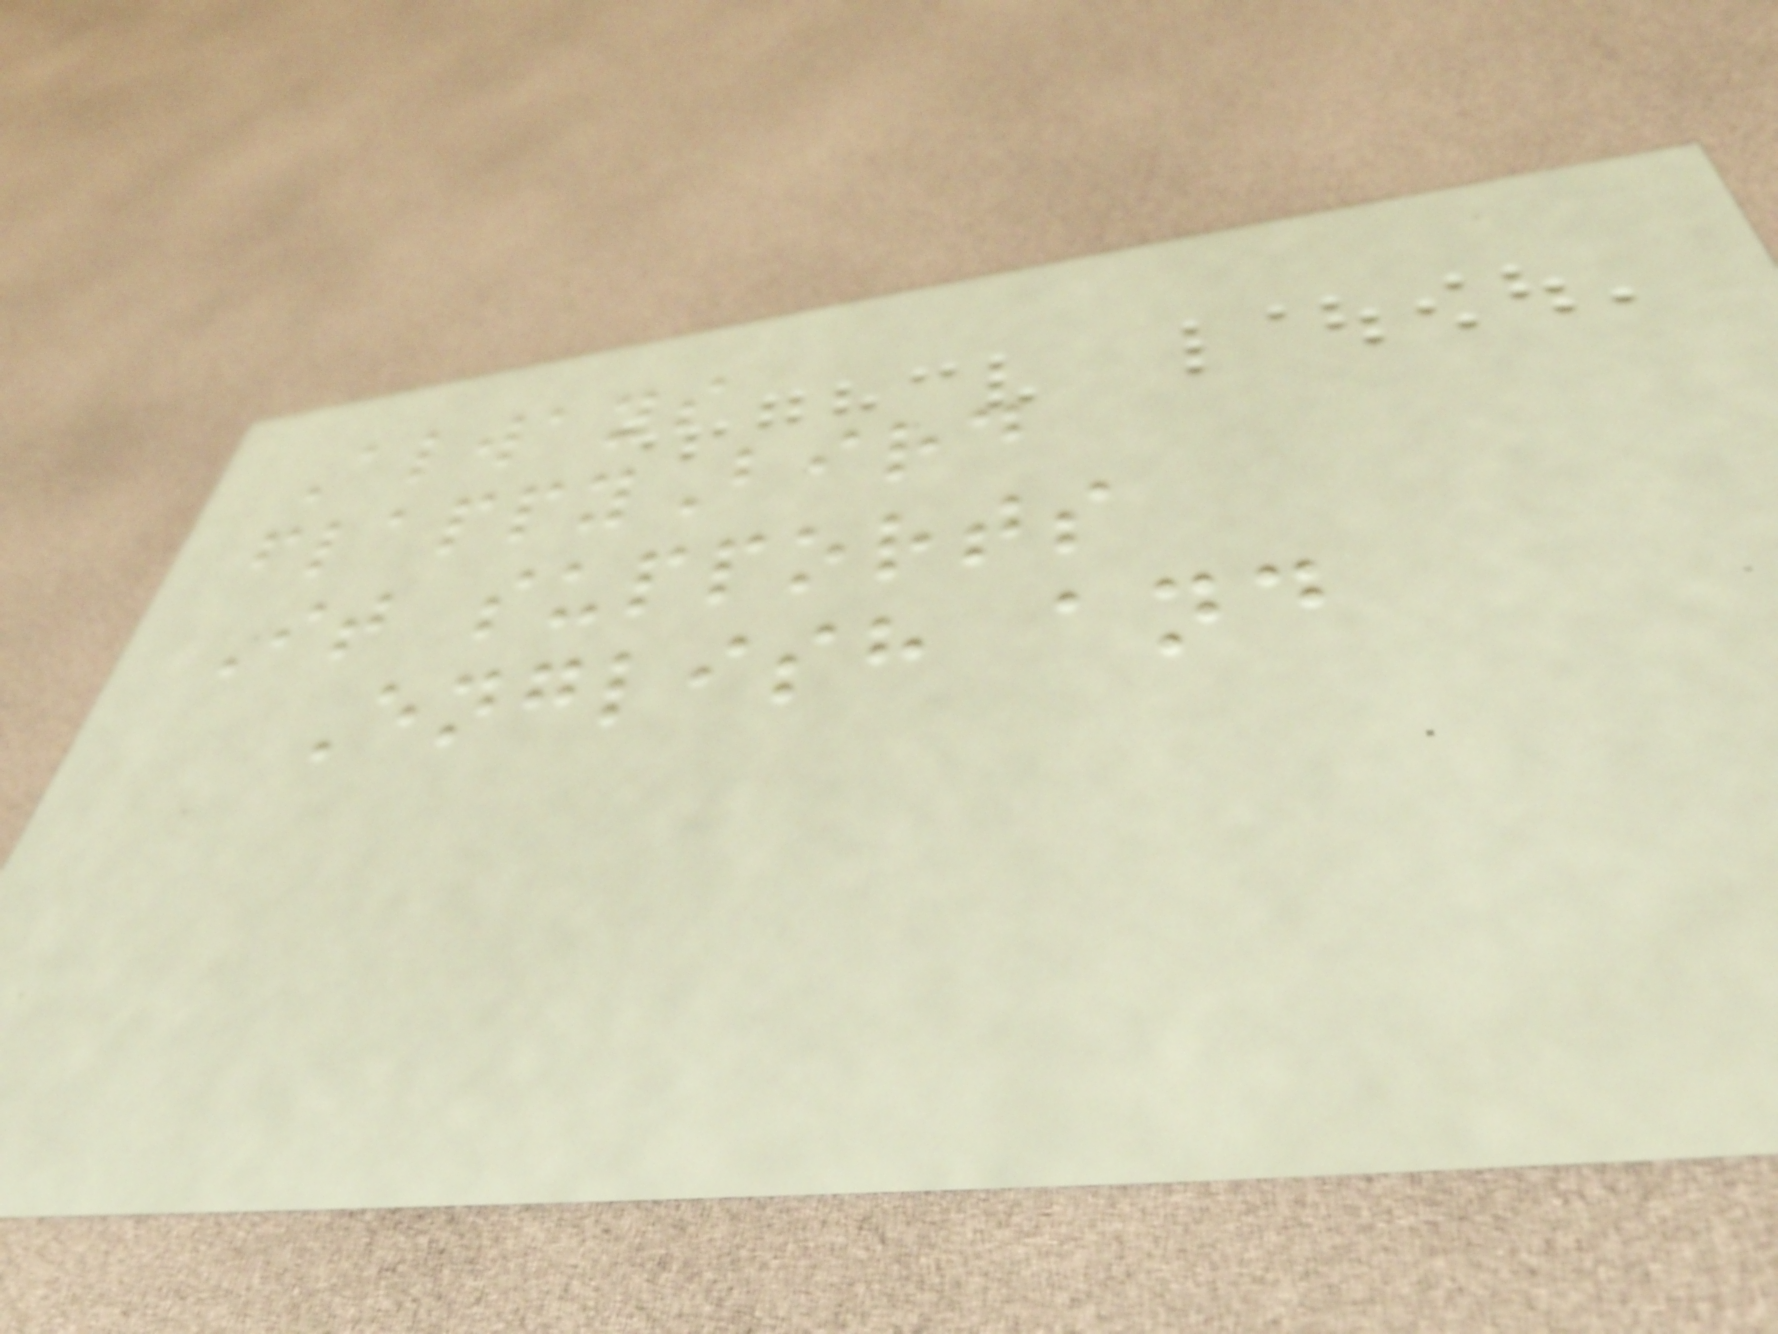Always
flappyBird
It supports
English and
